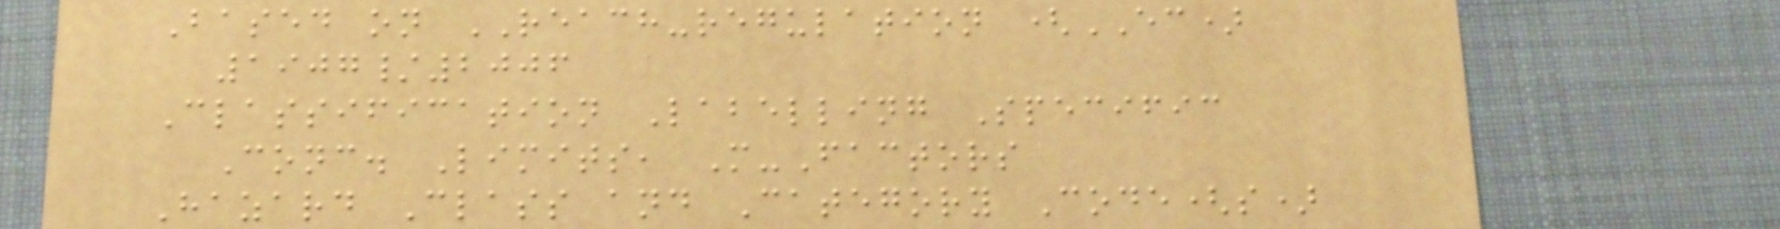Based on REACH-regulation (EC)
1907/2006
Classification Labelling Specific
Conc. Limits, M-Factors
Hazard Class and Category Code(s)
